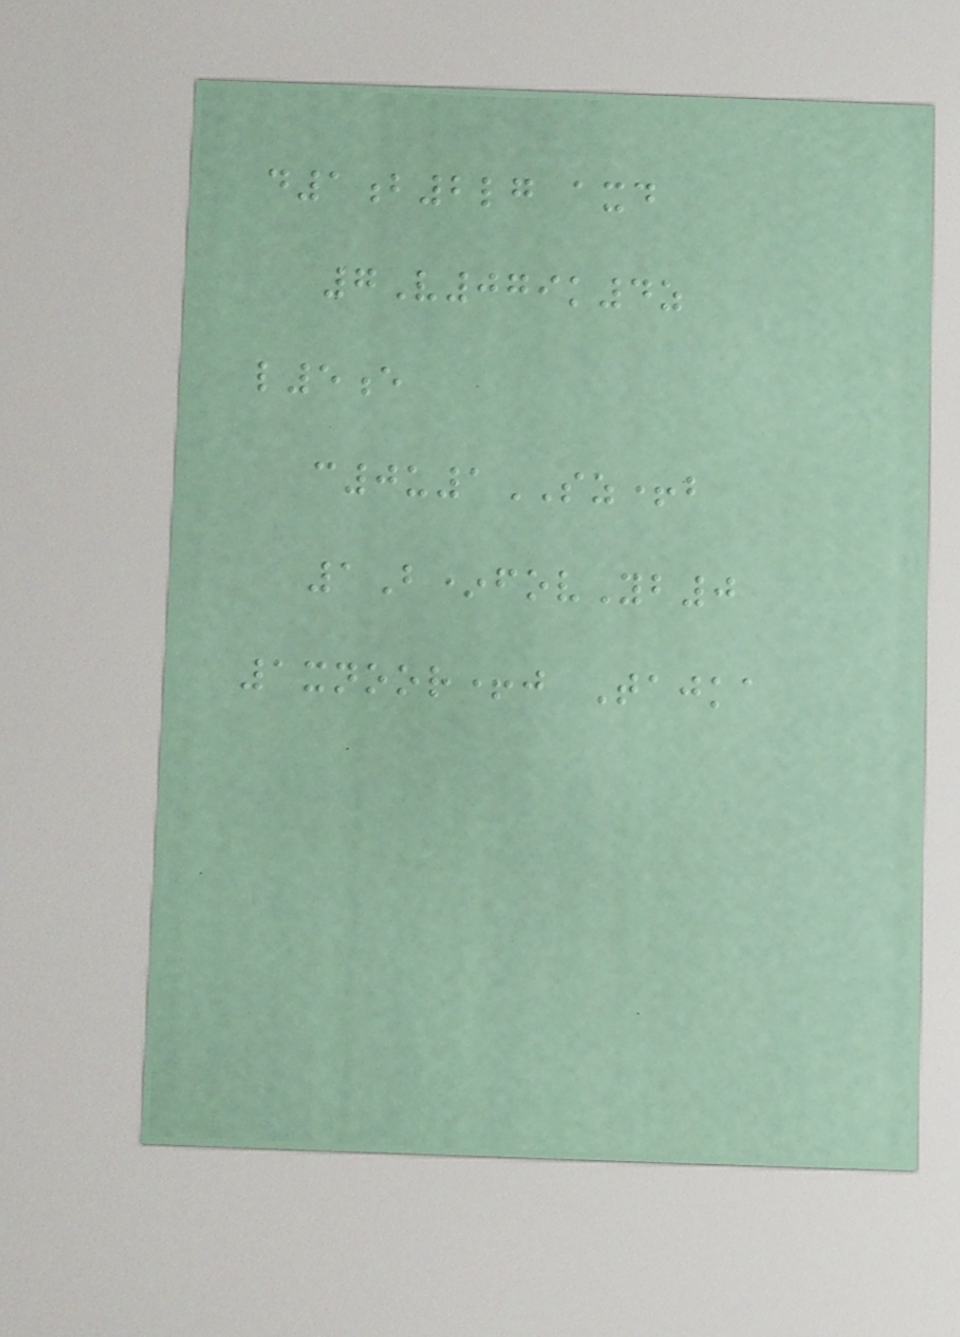d1b2lg axd
7V079k4z
l5e
c0u1SZ+b
1B*fovYb0
1xnoor+j Tajka
